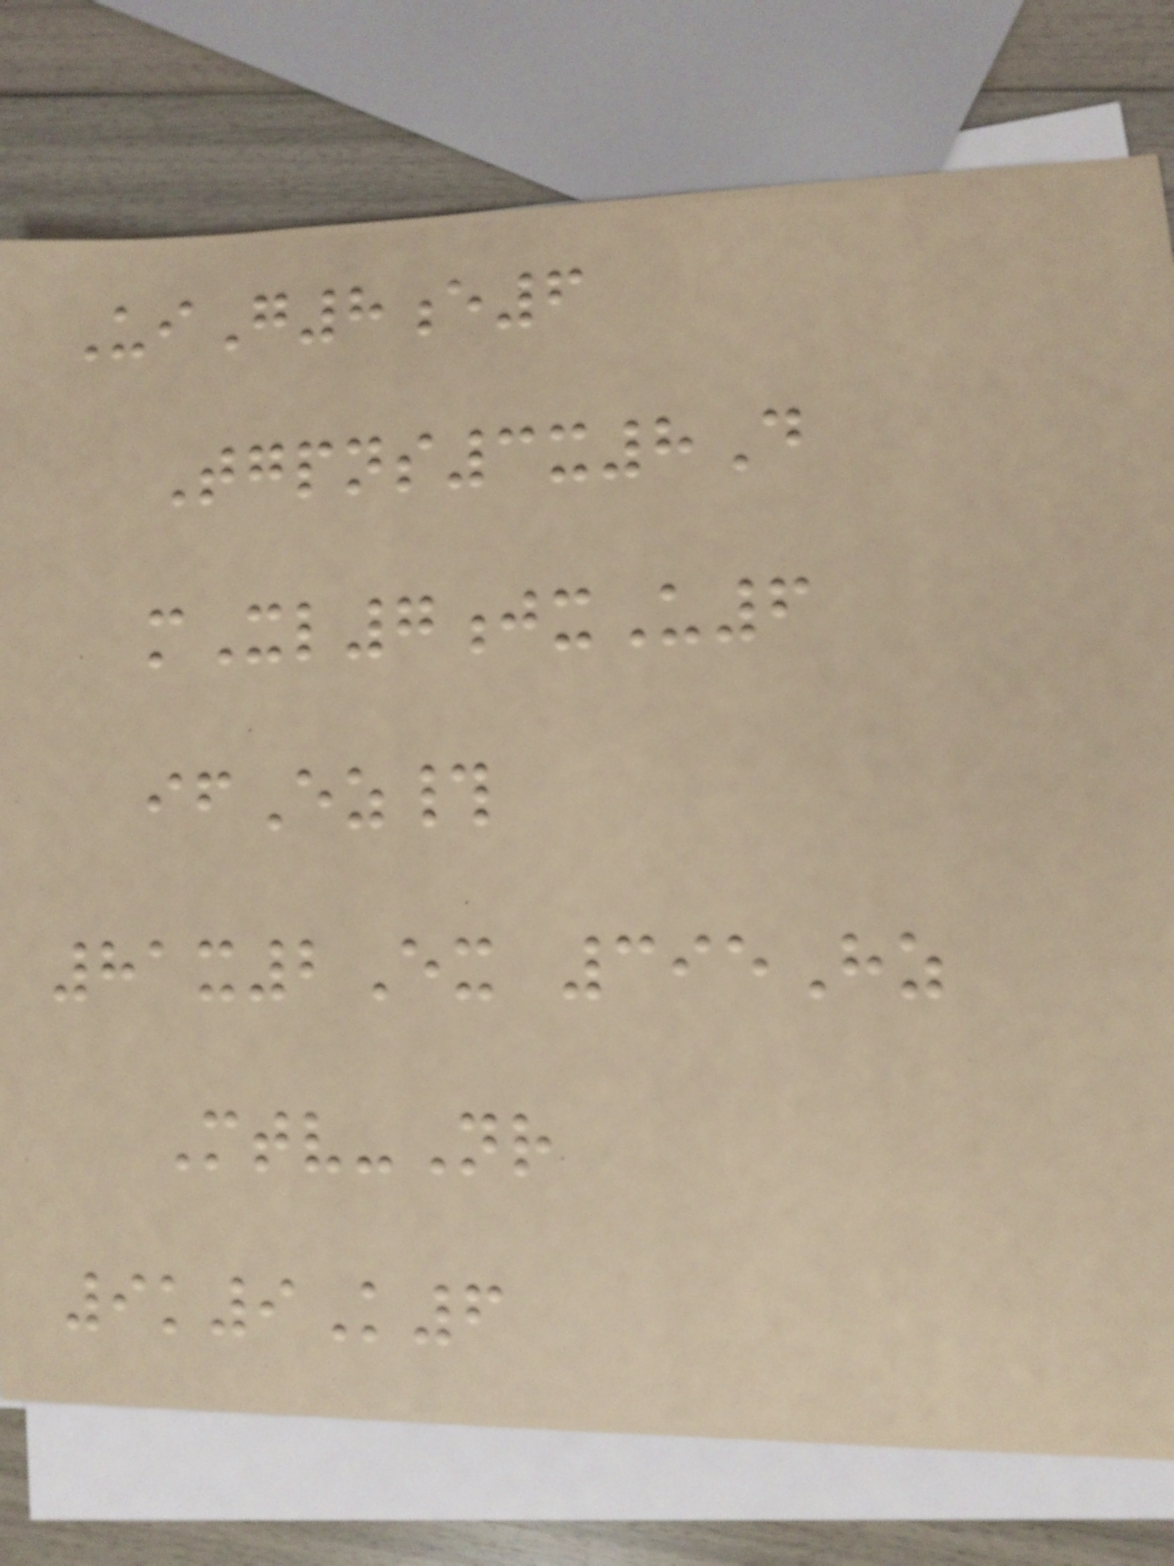UiG8e6
Tgpns3x8D
mXl7jxU6
ifEz#
81x2Ex 395Hz
Mtv-Nr
9k9K6
